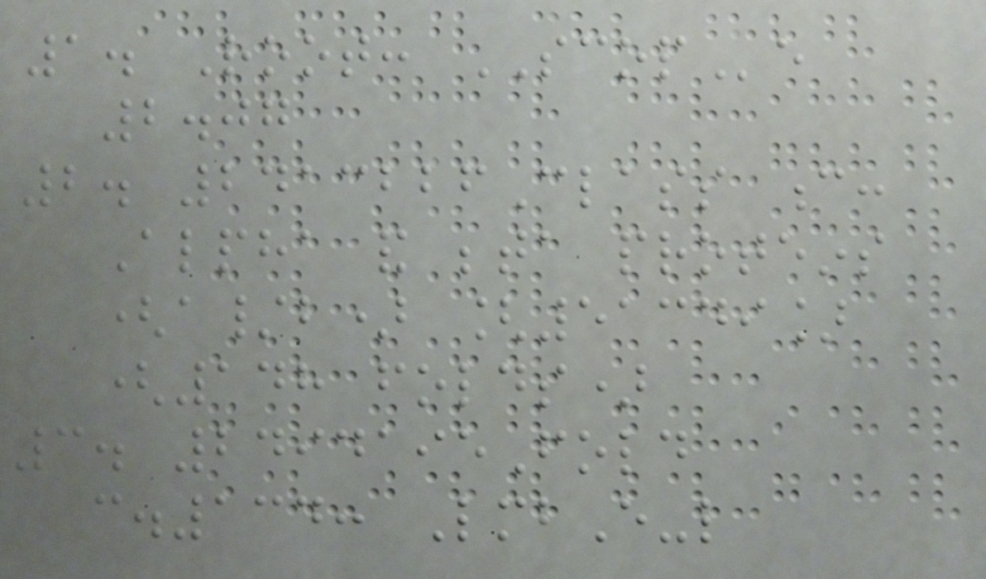1. Root: SCOPe
2.07
2. 2413226Class c:
Alpha and beta proteins
(a/b) [51349]
(148 folds)
3. 2494195Fold
c.134: LmbE-like
